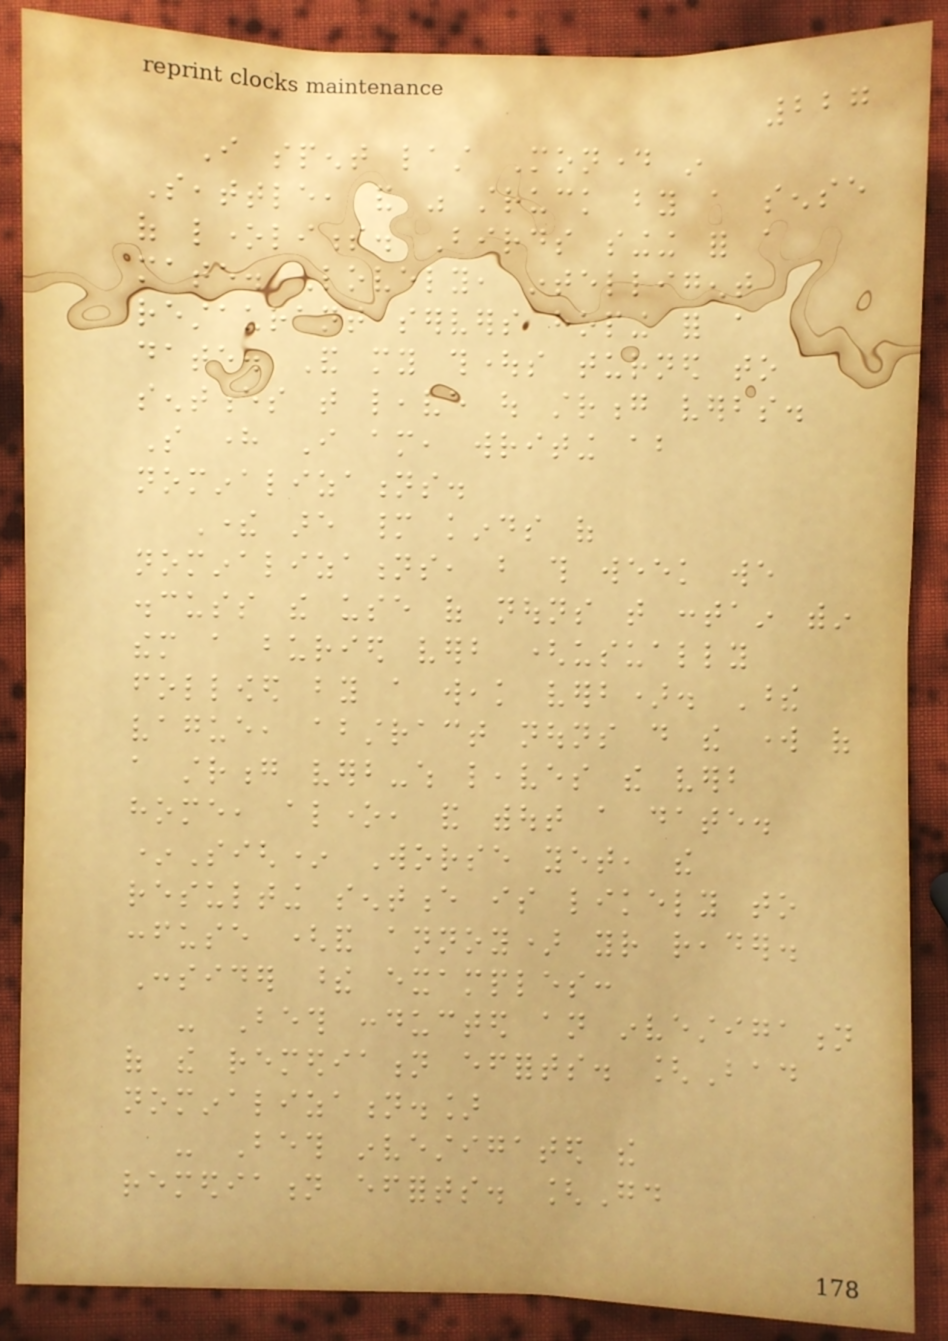227
I spent last Monday in
Seattle, and was struck by a sense
of loneliness. Birds singing for a
mate. Lovely, intelligent
restaurant servers hoping for a
date. And my thoughts turned to
sentences that leave out strong verbs.
So here I am, writing about
nominalizations.
There are many kinds of
nominalizations, but this week we
discuss the use of nouns that contain within
them a buried verb (usually
followed by a weak verb). These
vague, abstract nouns do the work of
a strong verb-which leaves the verb
home, alone, and without a date.
*Sigh* Worse yet, the
resulting sentence is likely to
confuse (and annoy) your reader.
Consider these examples:
- Beth conducted an investigation
of the remediation efforts. [Bad
nominalization.]
- Beth investigated the
remediation efforts. [Good
